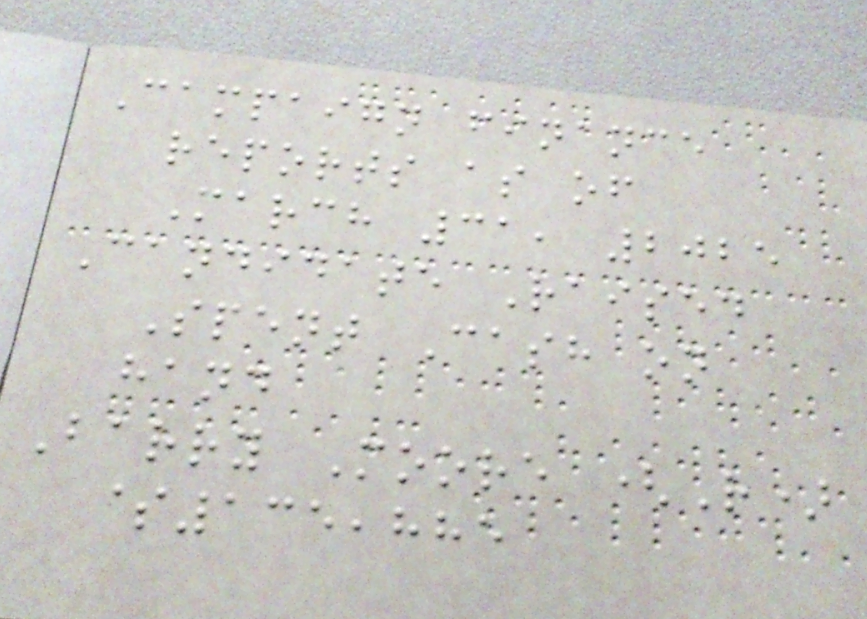Campaign finance
reports as of
March 31, 2025
Candidate Raised
Spent Cash on
hand
Barry Moore (R)
$135,885
